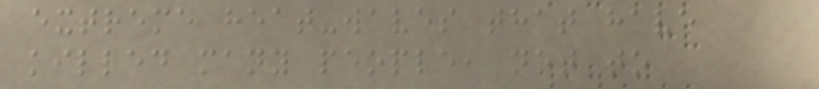extreme heat-waves that have
killed many people, not to
